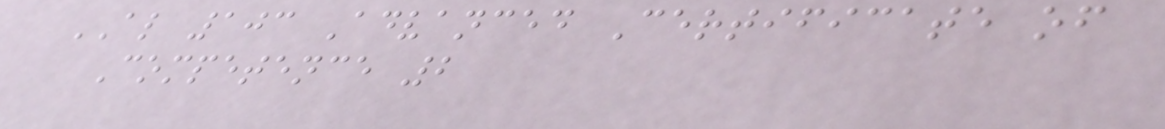AL 103 Advanced Certificate of
Competence 2
